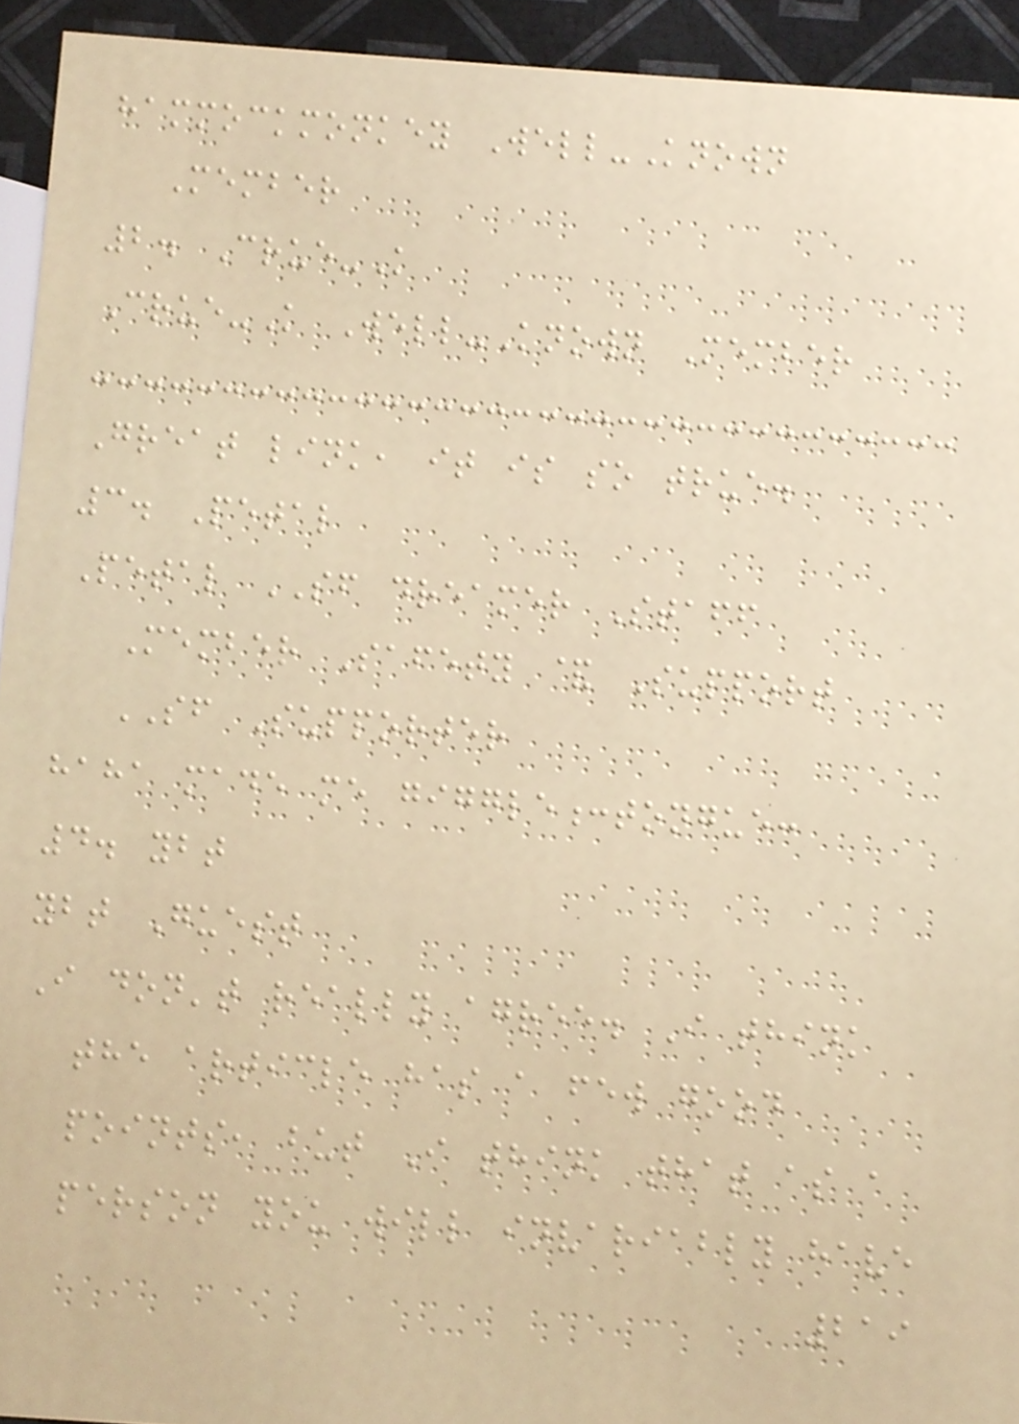hammockmonkey Well-Known
Member
2. Crue-K
Crue-K Well-Known Member
Great link, it is so true.
3. Petal
Petal SF dreamer Staff
Member Safety & Support
SF Supporter
haha made me giggle:tongue:
4. ybt
ybt Guest
I don't really agree. I think
the article has a few good
points, but I think that as a
person you will invariably have
219
